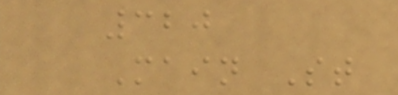320
Main St
